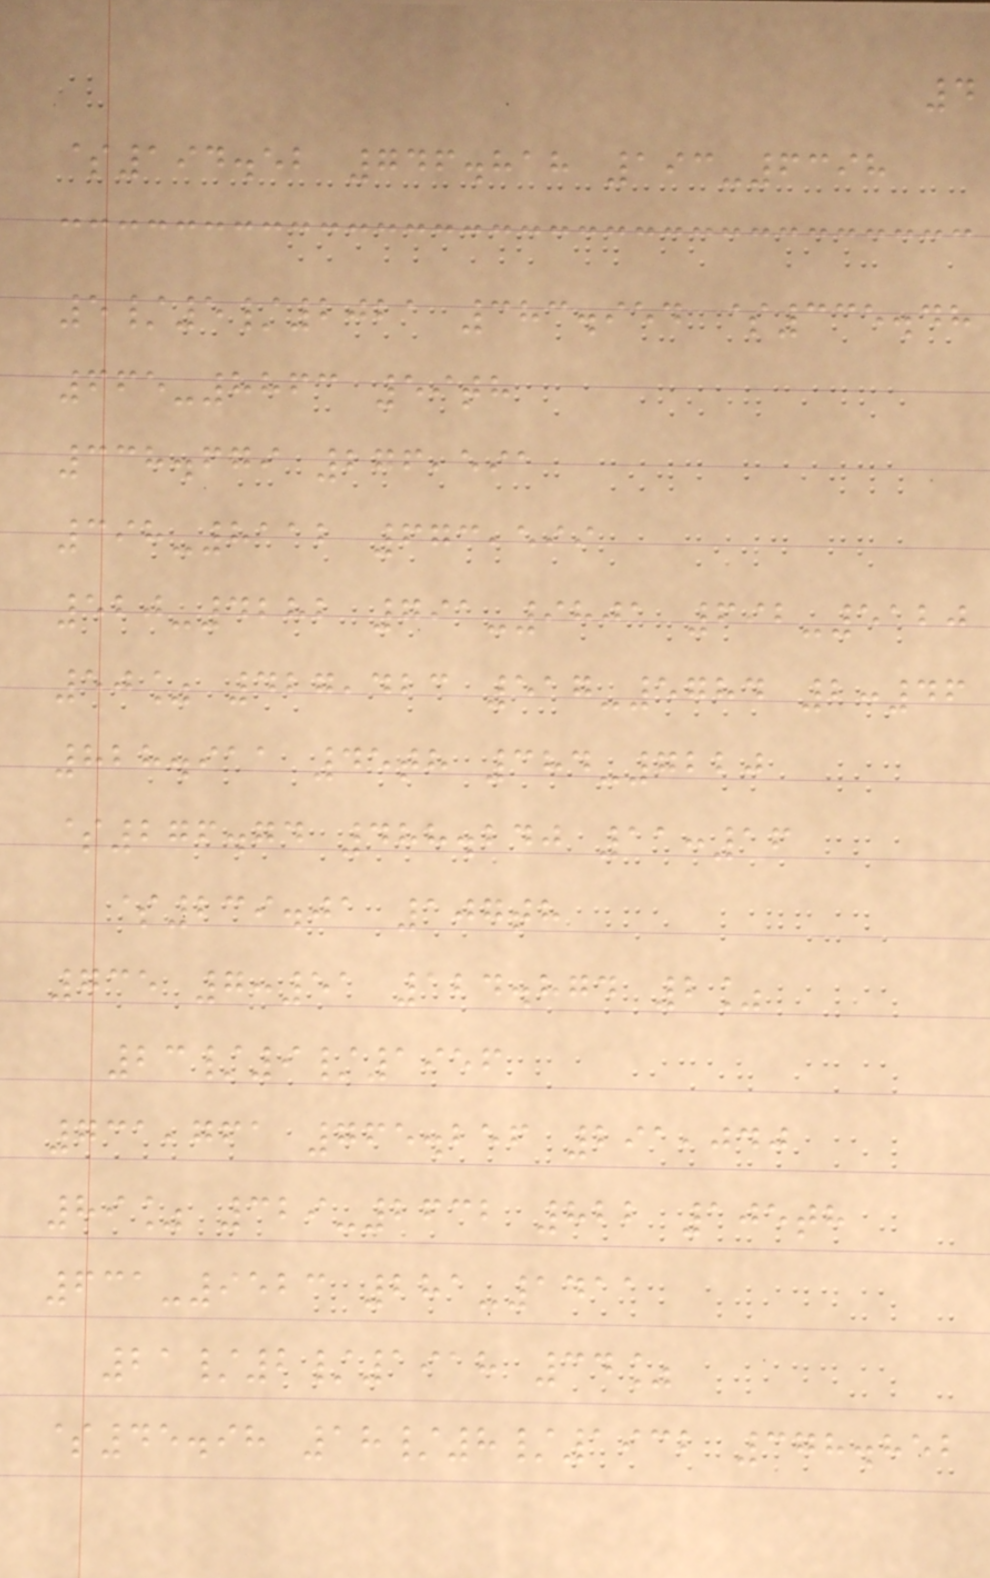4
$194.52 746.818 193-6398
5/5/2021 383.954 $335.48
665-8863 59th
338.679 276,591
398-8112 673,599
520-4282 791-9801 692-5120
50% 427,423 517-5784 2:46
828.911 45th 384-7220
$276.74 488.240 11:16
$239.01 107th
735 7:51 124.874 2%
23/9/1956
731,761 765.256 291,040
89% 329-2632 822 105th
631-9523 281-1411
21/2/1918 34%
$45.98 18/8/1932 378.852
